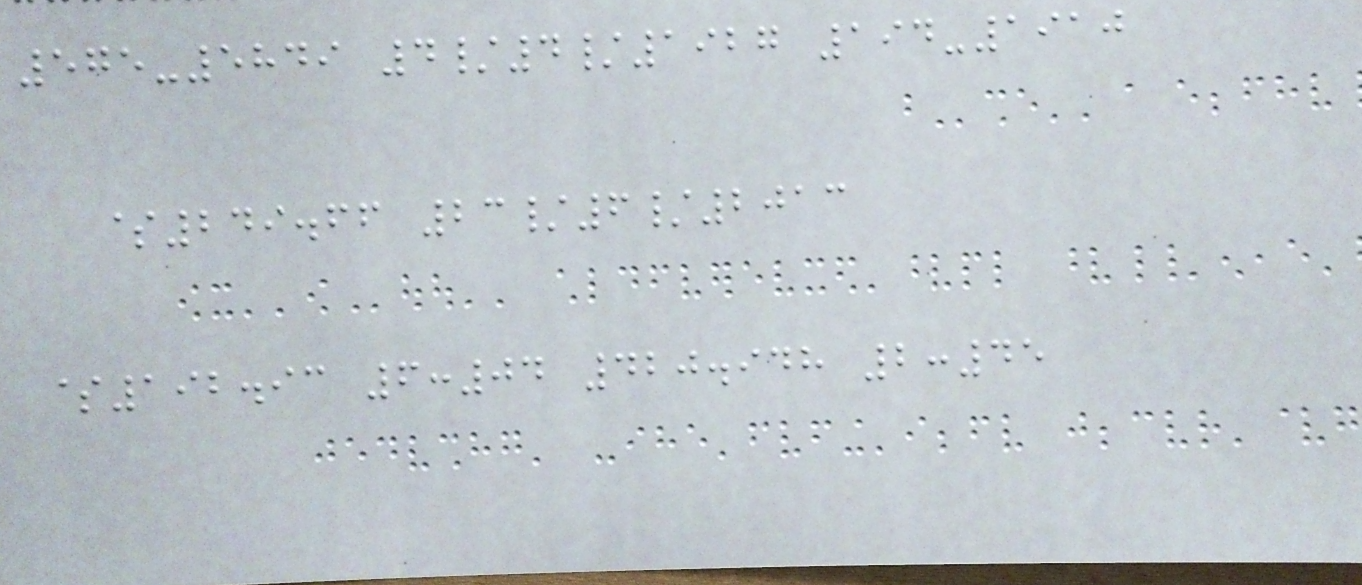575-5849 4/4/1927 194-1910
$249.66 23/6/2013
$192.93 6:04 420.948 2:45
